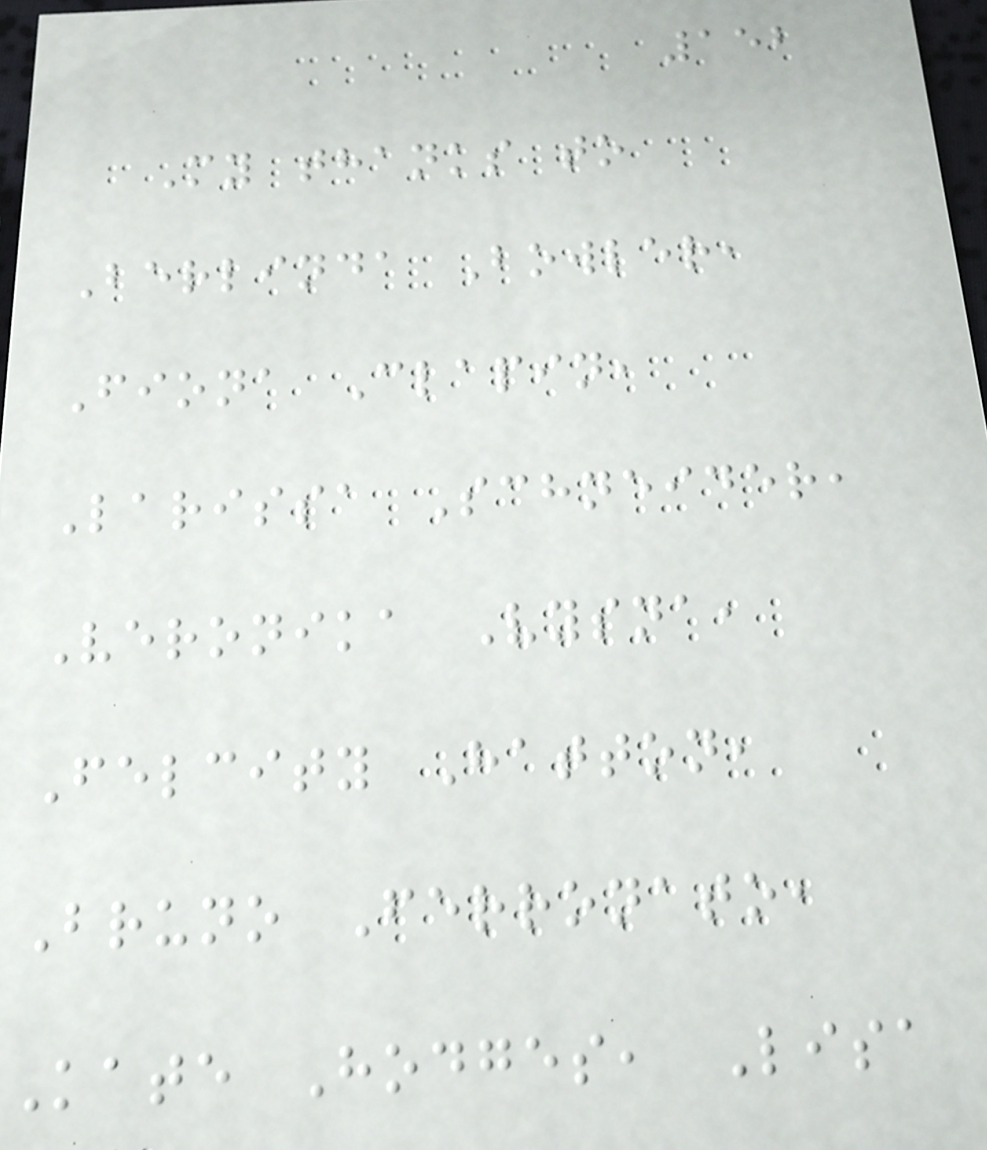152
My thanks to
Berlinda Bowler,
Fiona Clapin,
Larissa Schneider,
Veronika Vysna,
Felcity Hatton,
Bruno Ferronato,
Kate Hodges, Lisa
